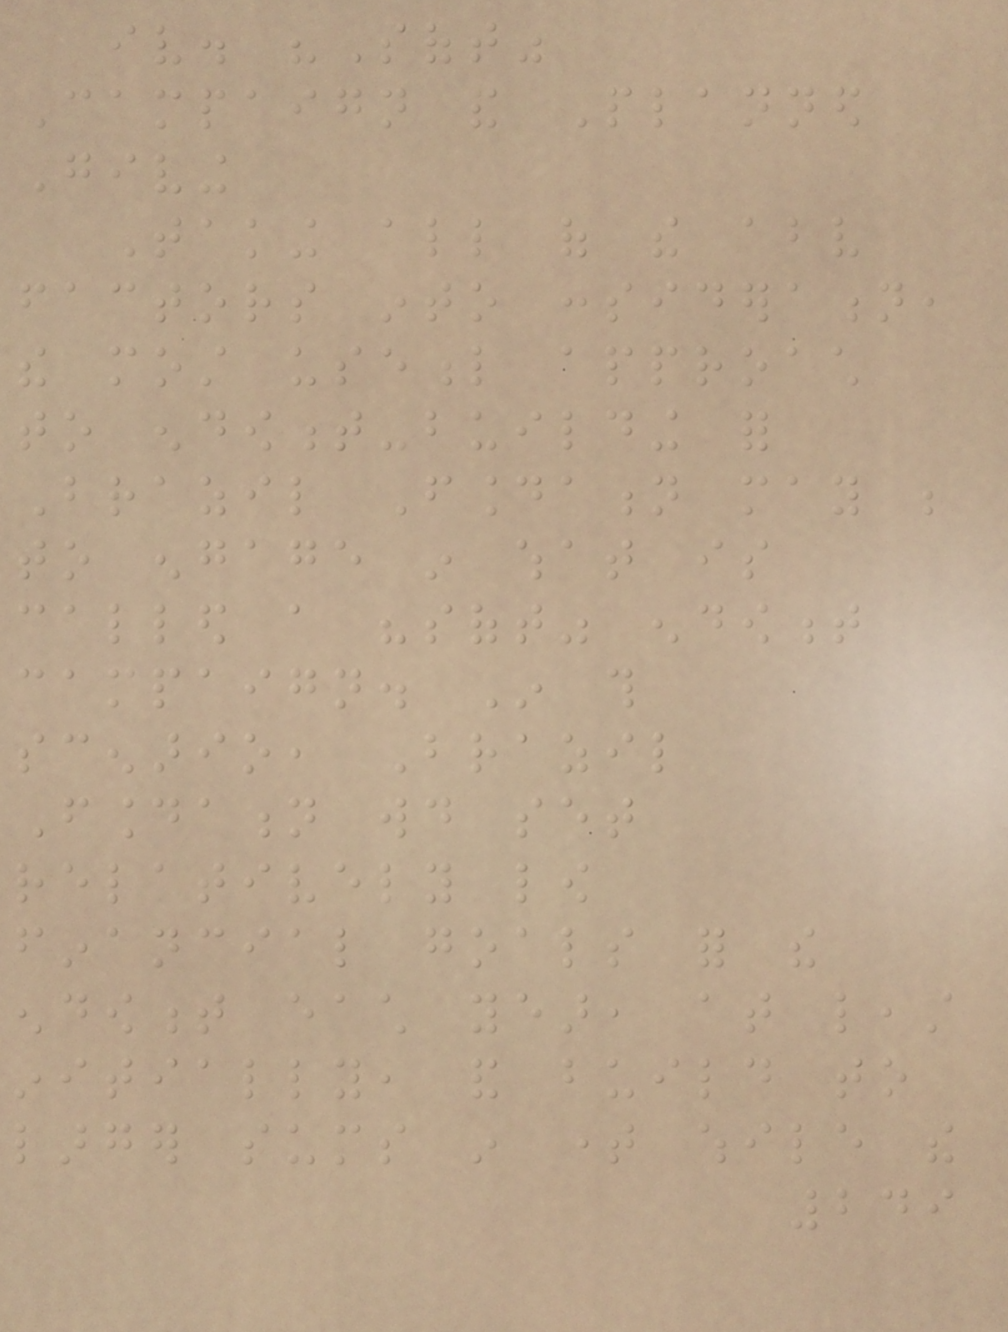iv. "Soft"
Campaign and Planned
Giving
Taking all of the above
factors into consideration,
the most useful approach
to endowment-building for
Brazil Foundation may be
to engage in what is
called a "soft" endowment
campaign. In this
scenario, Brazil
Foundation would set
relatively low
financial goals for the
endowment each year, at least
initially, and build to
larger sums in time while the
249
